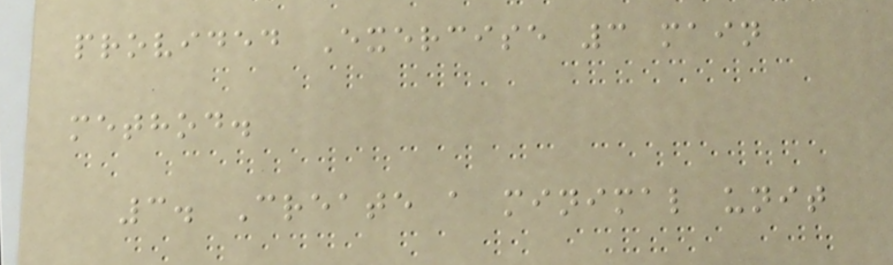provided Exercise 3 main
method.
3. Create a minimal unit
